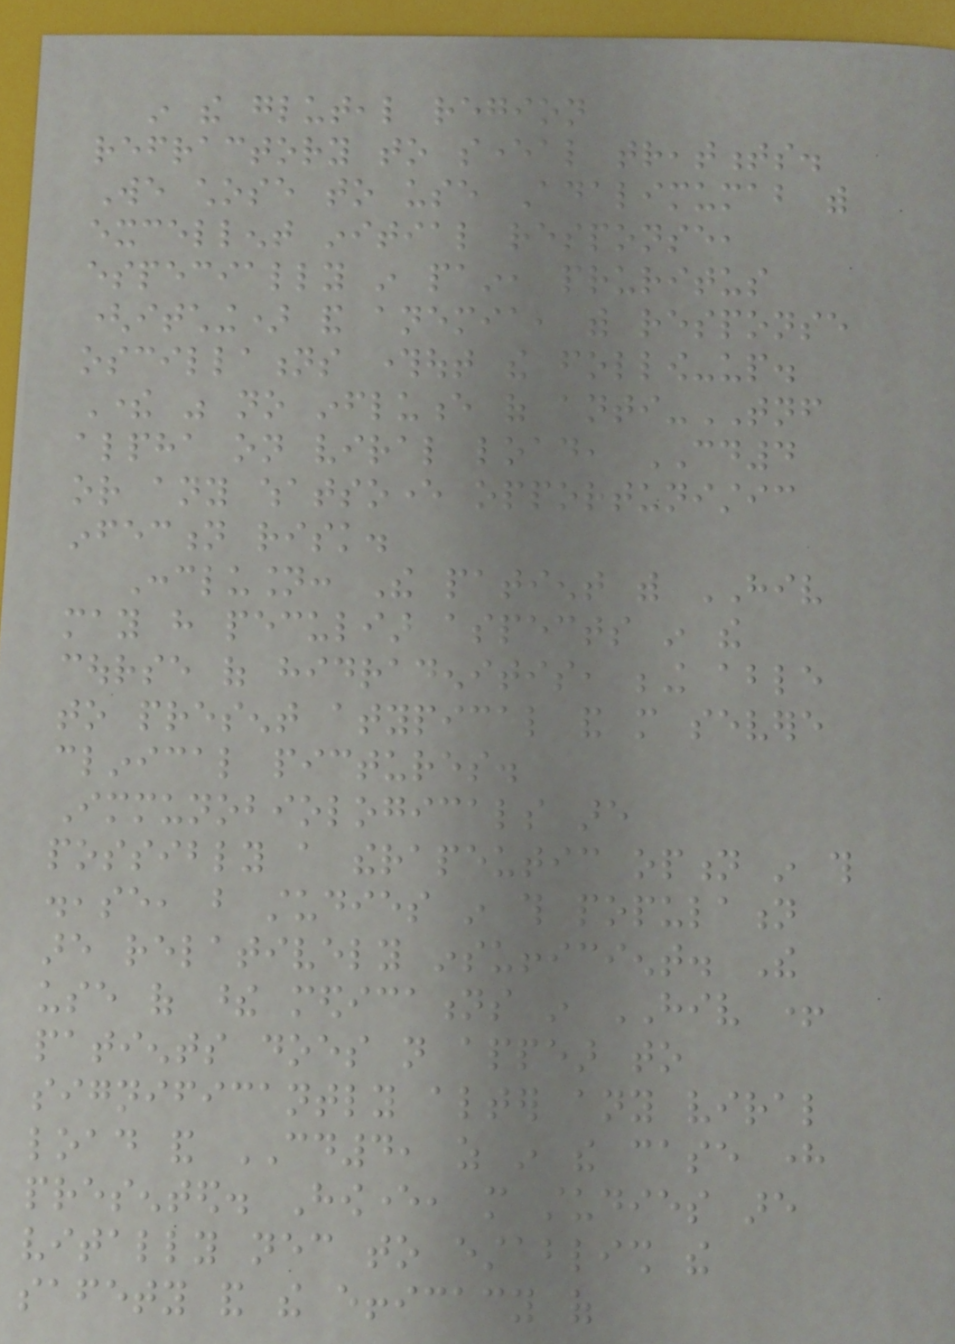in the gluteal region
refractory to several treatments.
We chose to use Adalimumab with
excellent initial response,
especially in pain, pruritus
(itching) and anemia, with response
oscillations throughout the follow-up.
There was no influence of anti-TNF
alpha on viral load, CD4
or any whatsoever opportunistic
infection risk.
Conclusion: The patient with HIV
may have peculiar aspects in the
course of hidradenitis, being able
to present atypical and more severe
clinical pictures.
Immunobiologicals are
possibly a therapeutic option in this
disease, but studies in this population
are relatively insufficient. The
use of these medications in HIV +
patients does not appear to
significantly alter any viral
load and CD4, as in the case here
presented. However, more studies are
vitally necessary to establish the
safety and the efficacy of
